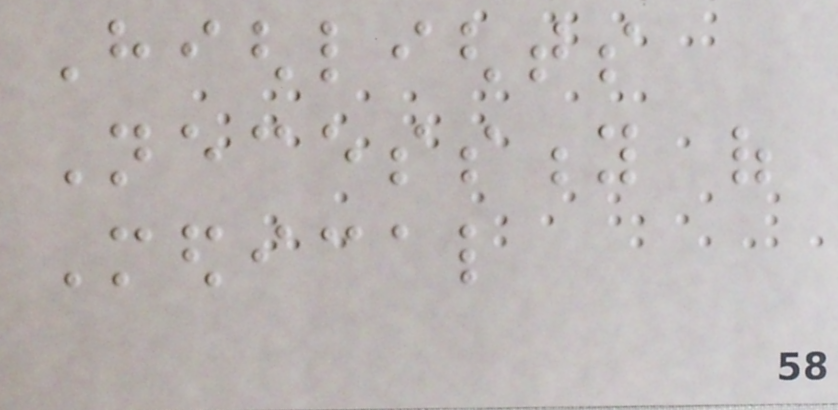Highlights
Necessity of
Medical
